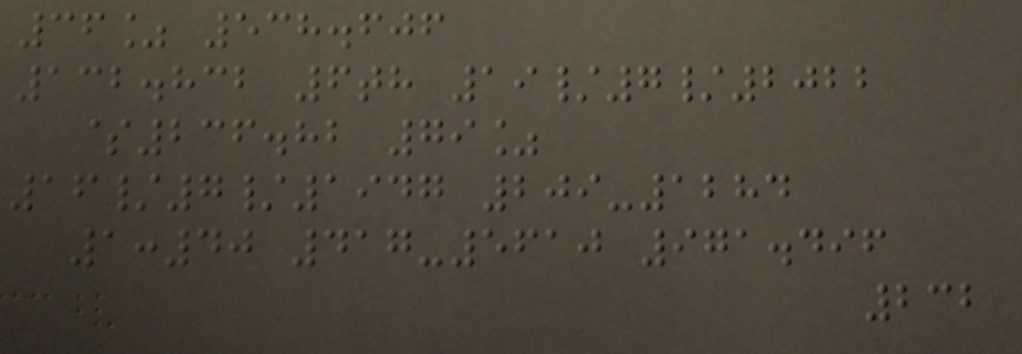36% 538.606
132.832 6th 19/7/2022
$236.82 79%
16/7/1947 209-1284
1:40 417-5610 971.496
232
